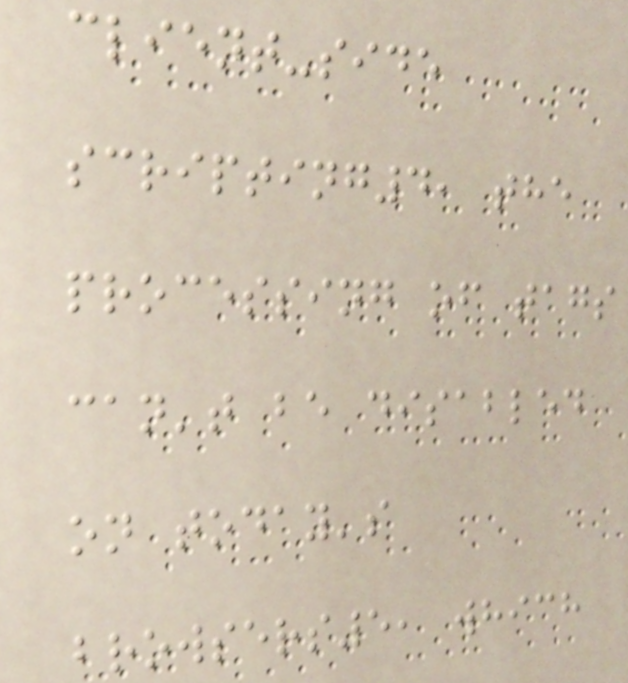client-side
scripting4, the
processing of tags
can't be disabled
on today's
browsers5, which
